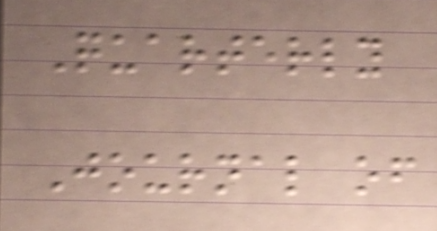Quarterly
Journal of
